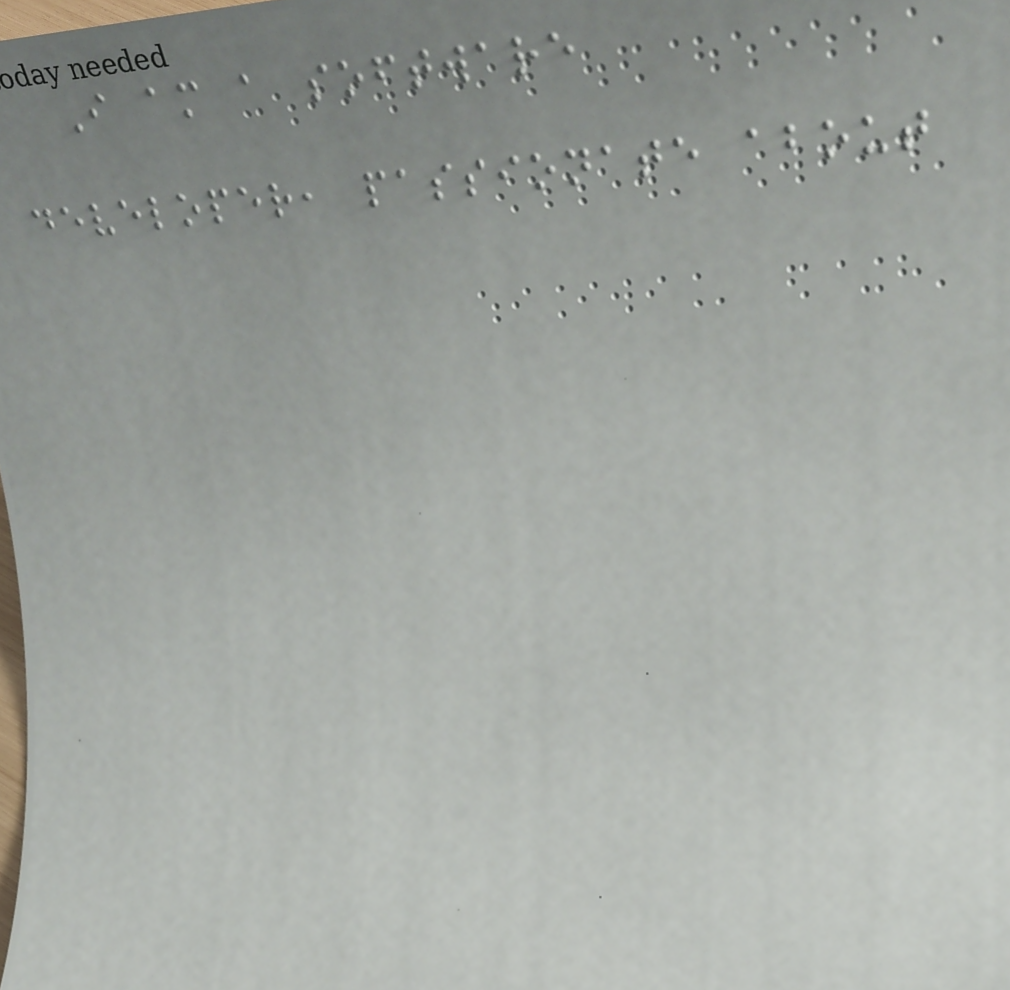I am a software
developer, passionate about
